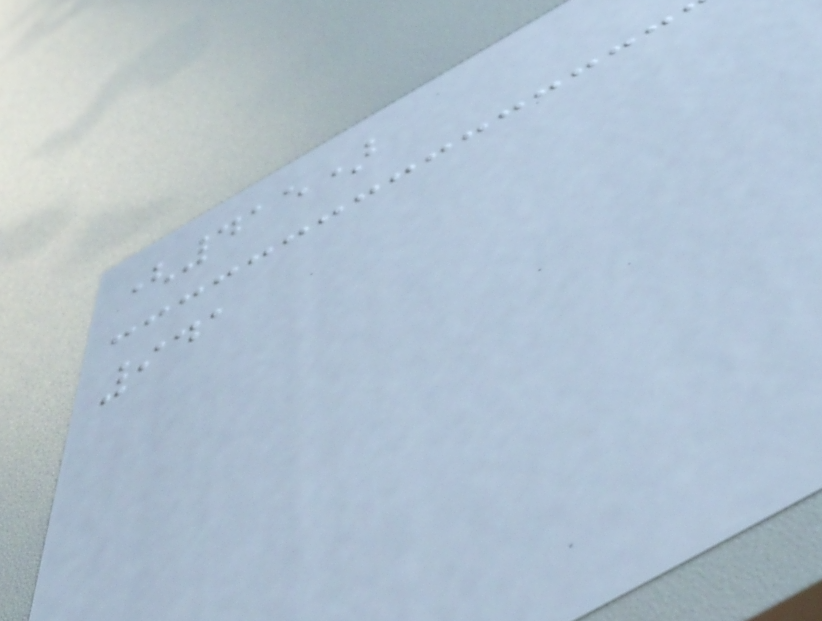(415)
941
